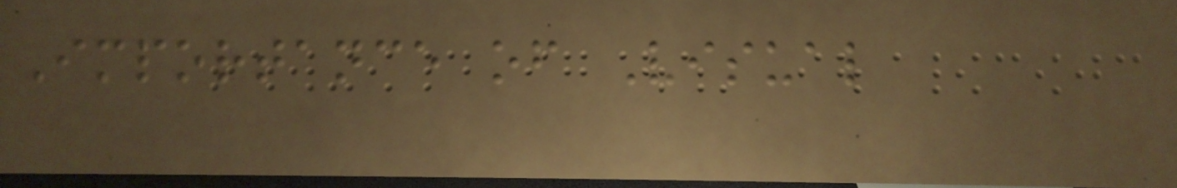Importance of Visual
